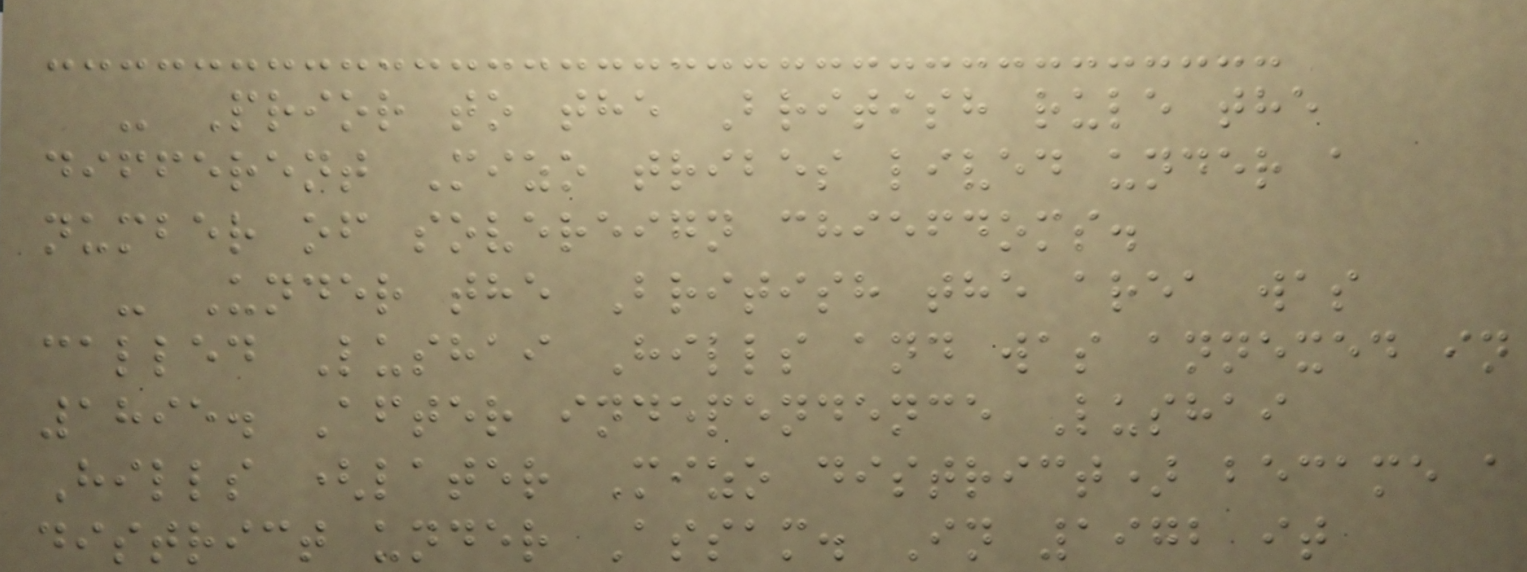- Prior to the British rule the
different Mizo tribes lived under a
number of sovereign chiefdoms.
- Under the British the area was
called Lushai Hills and was annexed in
1895. After independence Lushai
Hills (later Mizo district) became a
district under Assam. In 1972 it
